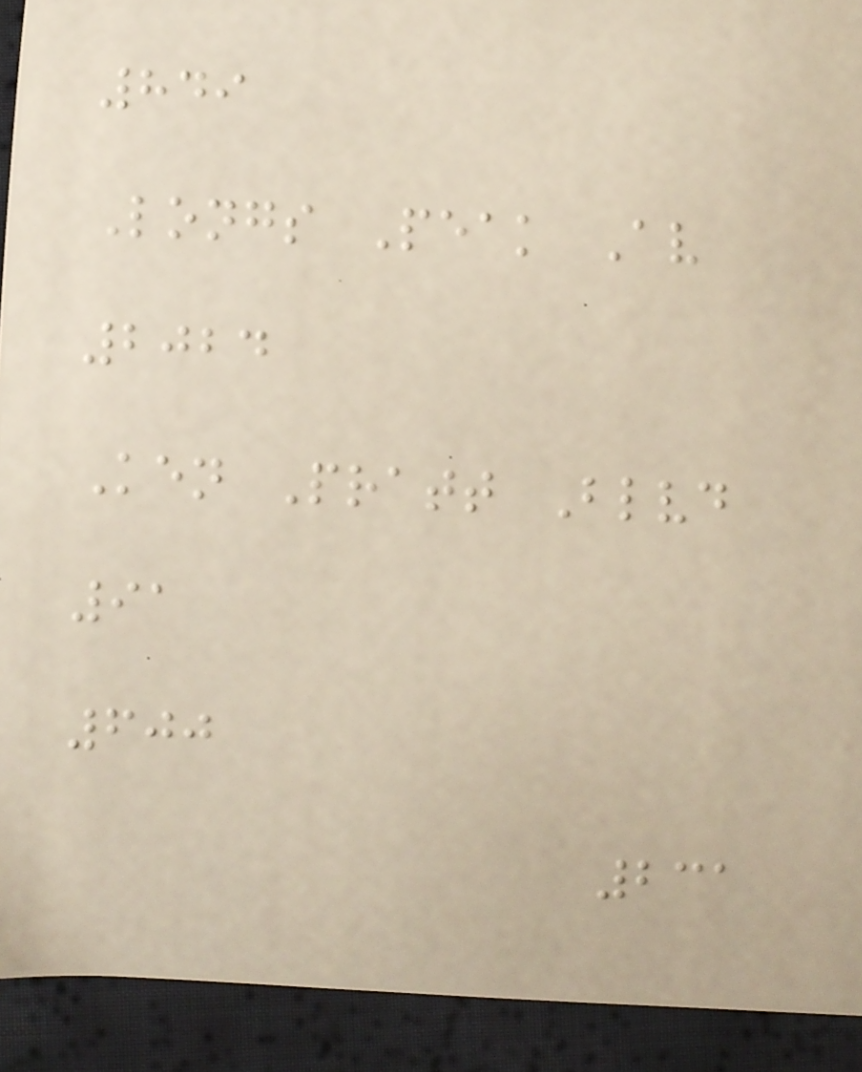849
Longs Peak Av
2024
Ken Pratt Blvd
91
600
231
